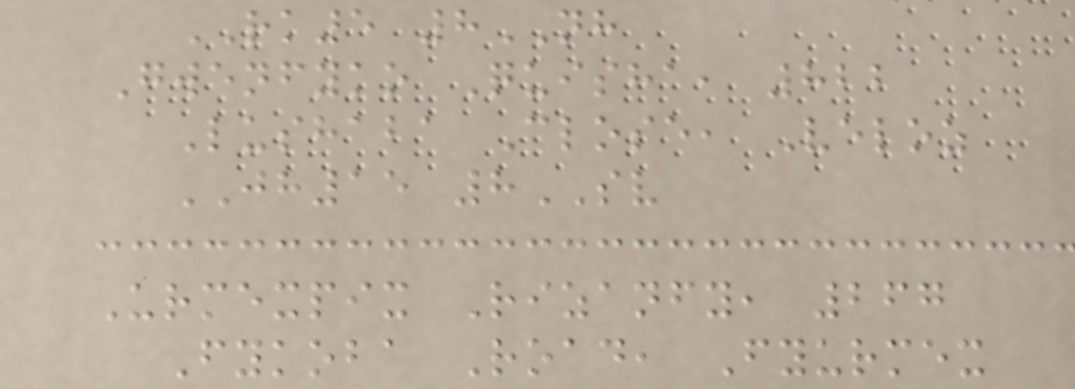RK5 8NH
Gwenfyko Quisha, 822
Lushaba Close, Veloz
JH15 8SV
Urmexpix Rizanfy, 267
Fykoba Road, Fyurmex
